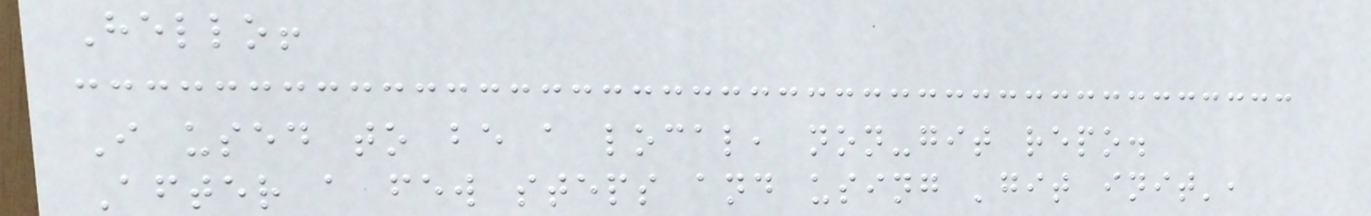Hello!
I used to be a local, non-git repo.
After a few steps and using 'git init',
